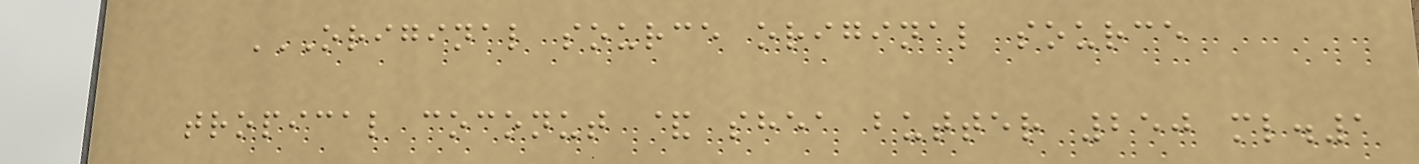ORIGINAL SOURCE ORIGINAL SOURCE
TROPICAL COCONUT & SHEA BUTTER 250 ML.1
